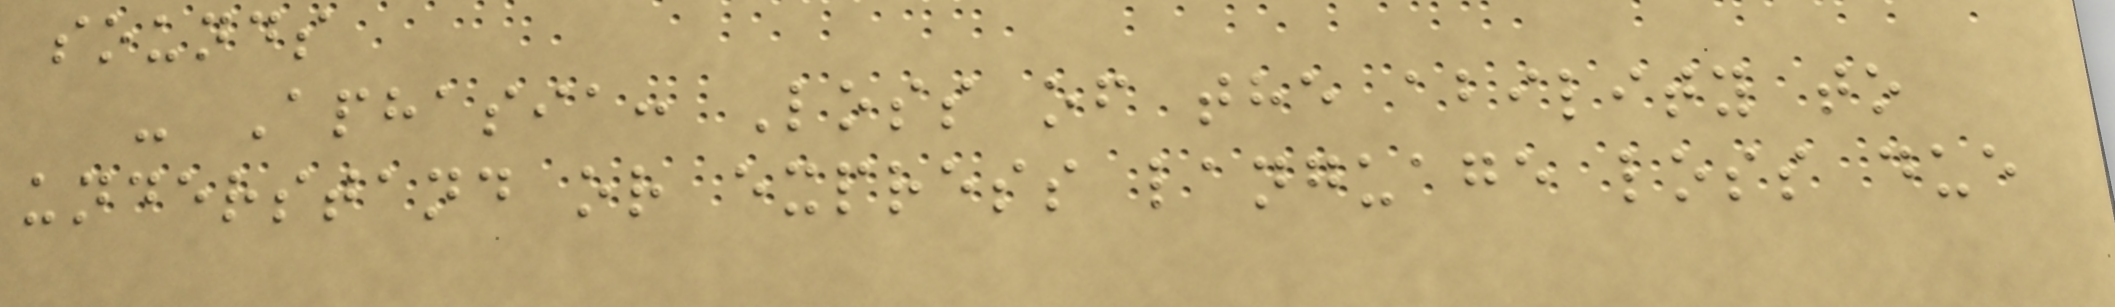sounds
- Aphasia: Loss of the ability to
understand or express language loss due
